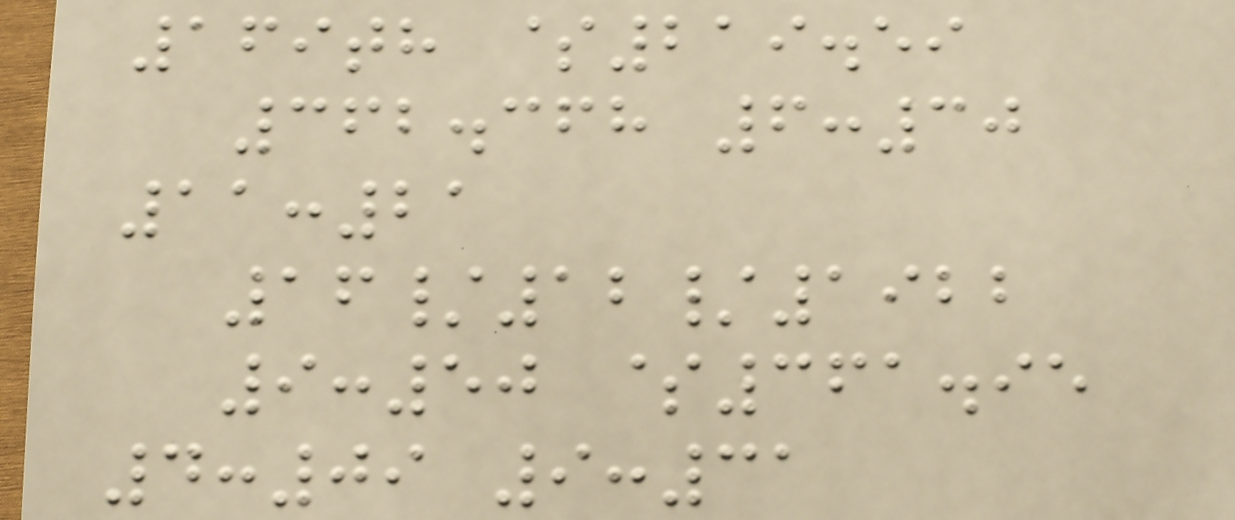169th $219.59
362.368 6:30
11:21
16/12/1922
9:50 $361.95
4:09 9:31
